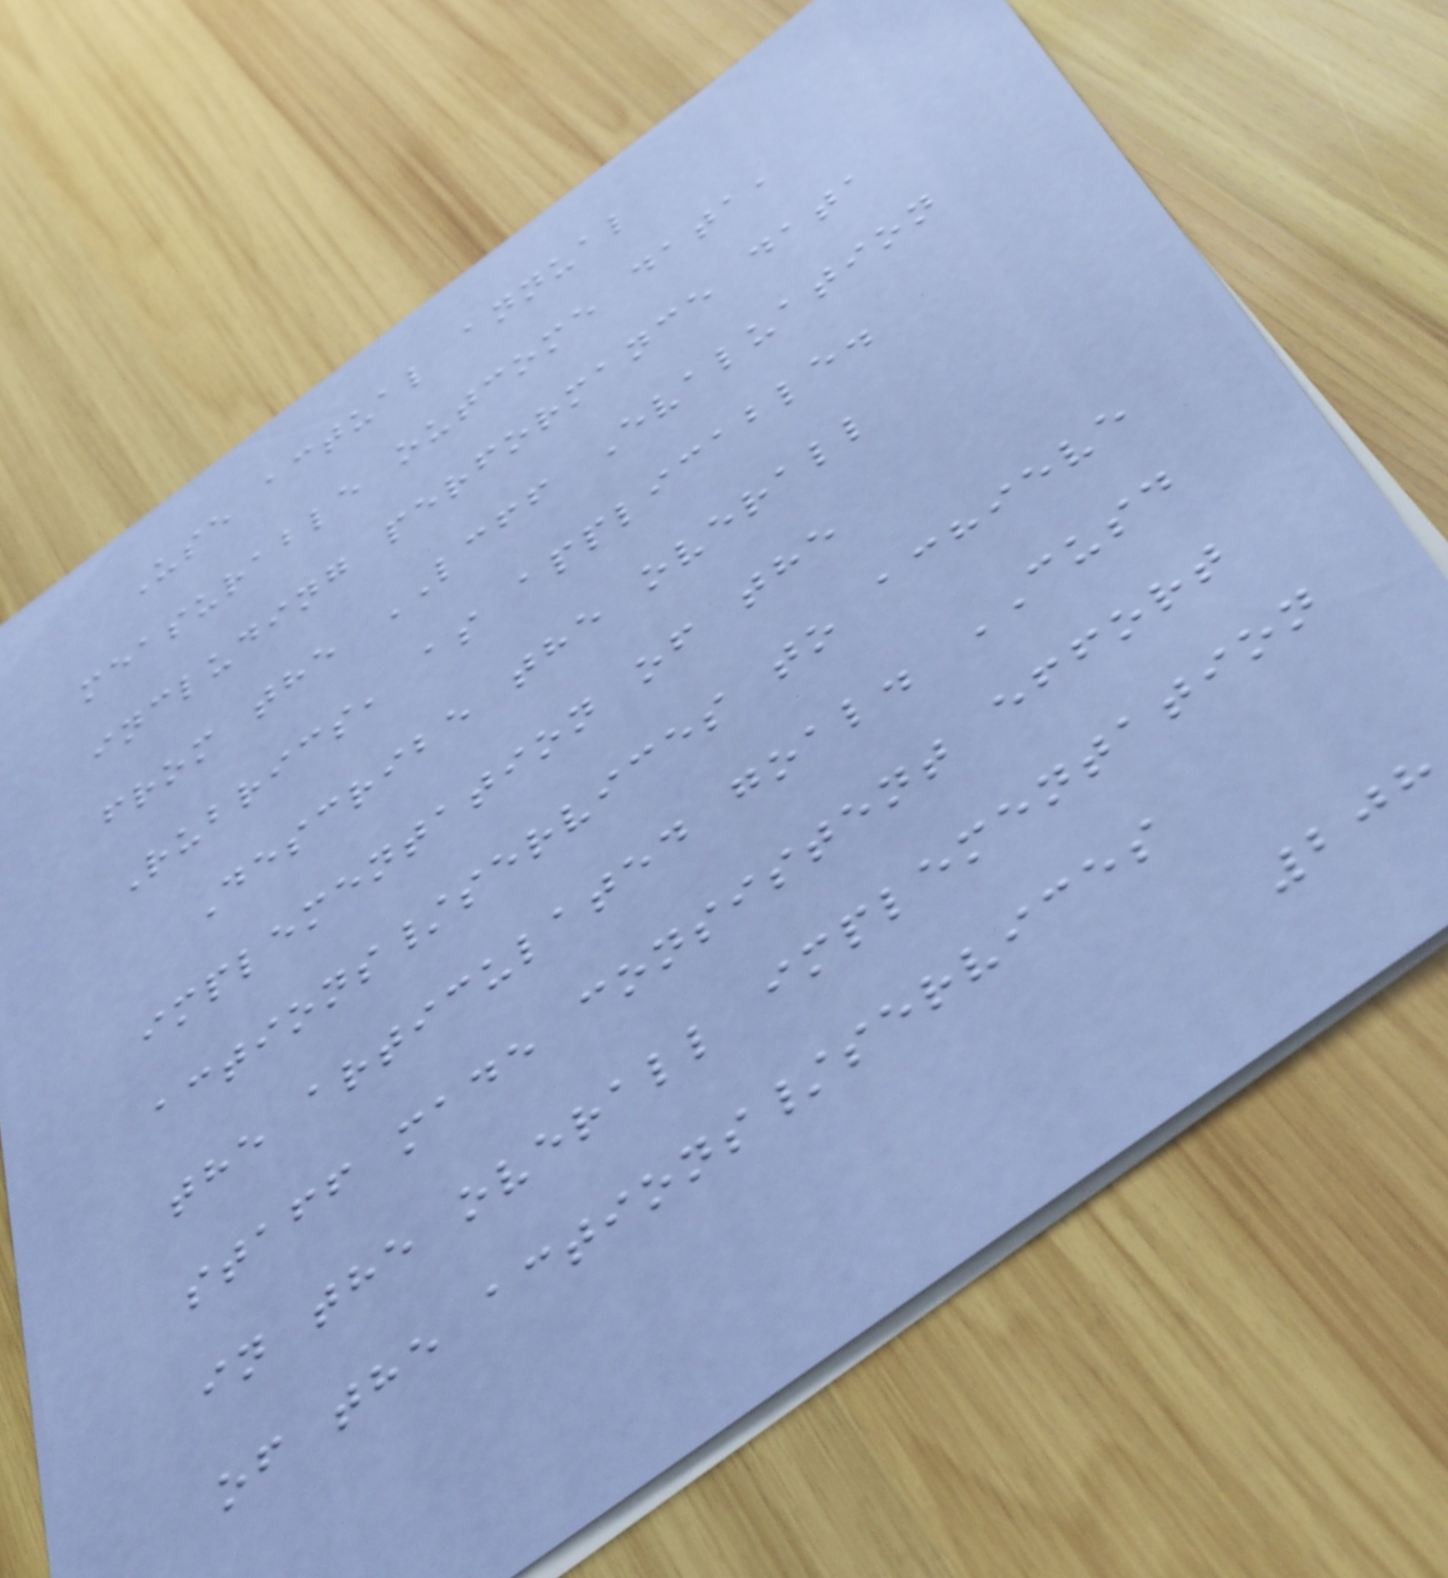Use actual annual
measurable outcome data,
including performance data
from the LCFF Evaluation
Rubrics, as applicable.
Describe the overall
implementation of the
actions/services to achieve
the articulated goal. CUSD
staff made consistent effort
in the overall implementation
of the actions/services
208
